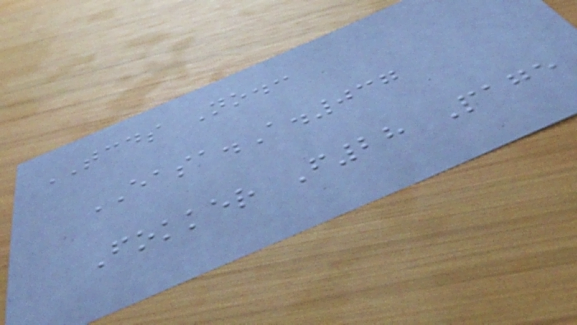TCDS No.:
EASA.A.037
Fokker F28 Page
